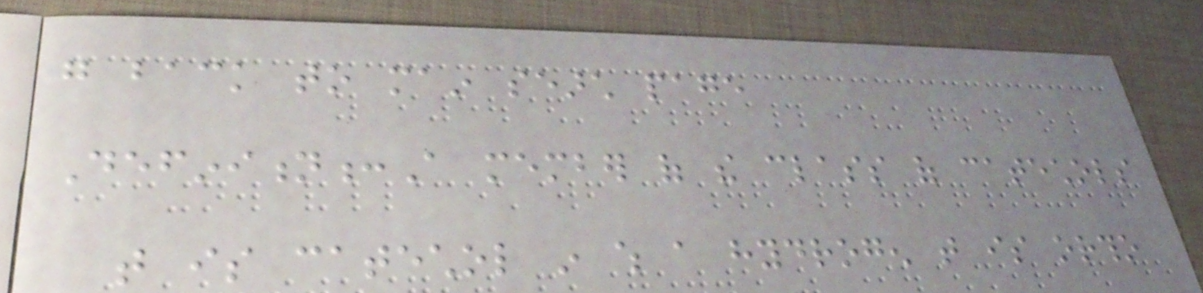go back to main search page
Definition:A member of the class of catechols
that is catechol in which a hydrogen that is ortho
